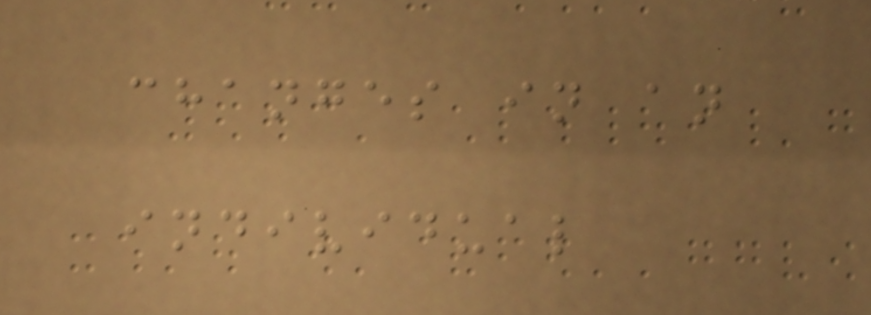changes in an
individual
